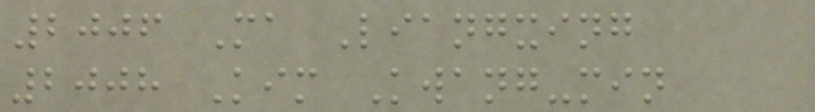2006 Ma Liangxing
2008 Kim Kwang-min
